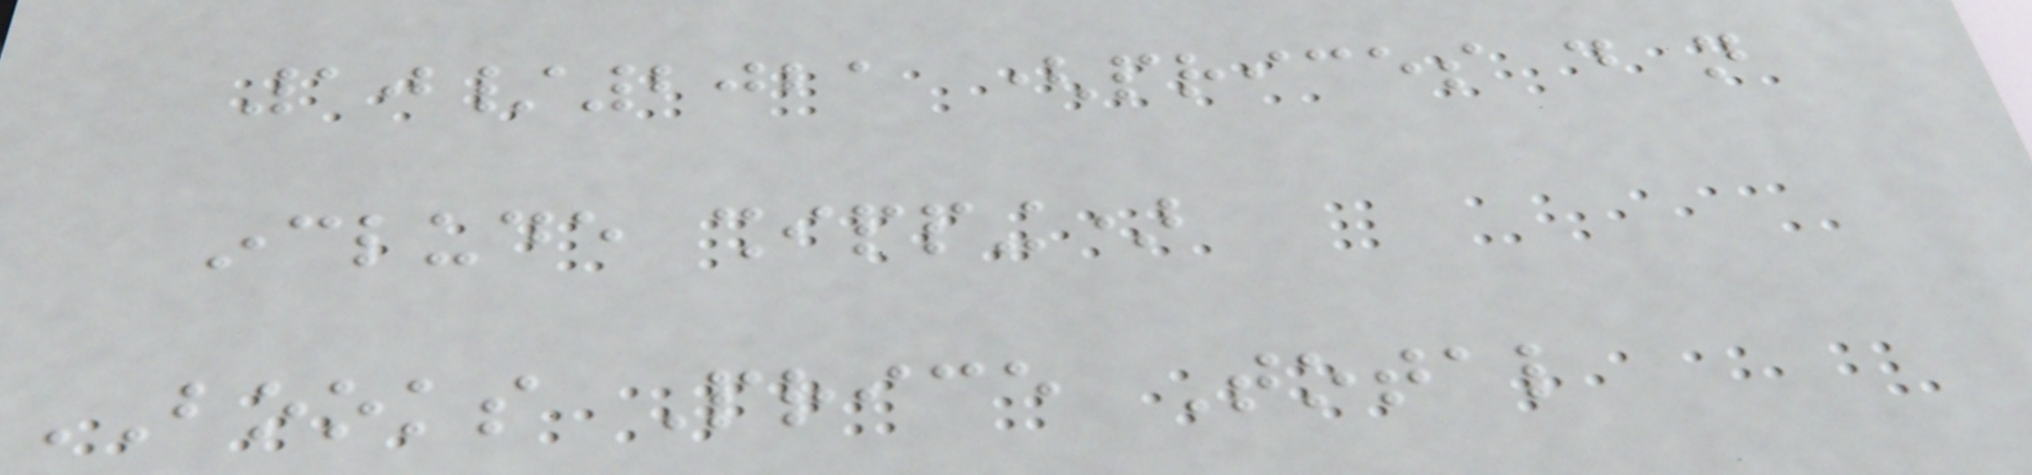10/2021 (prices do not
include shipping)
BOOKS Price Total
